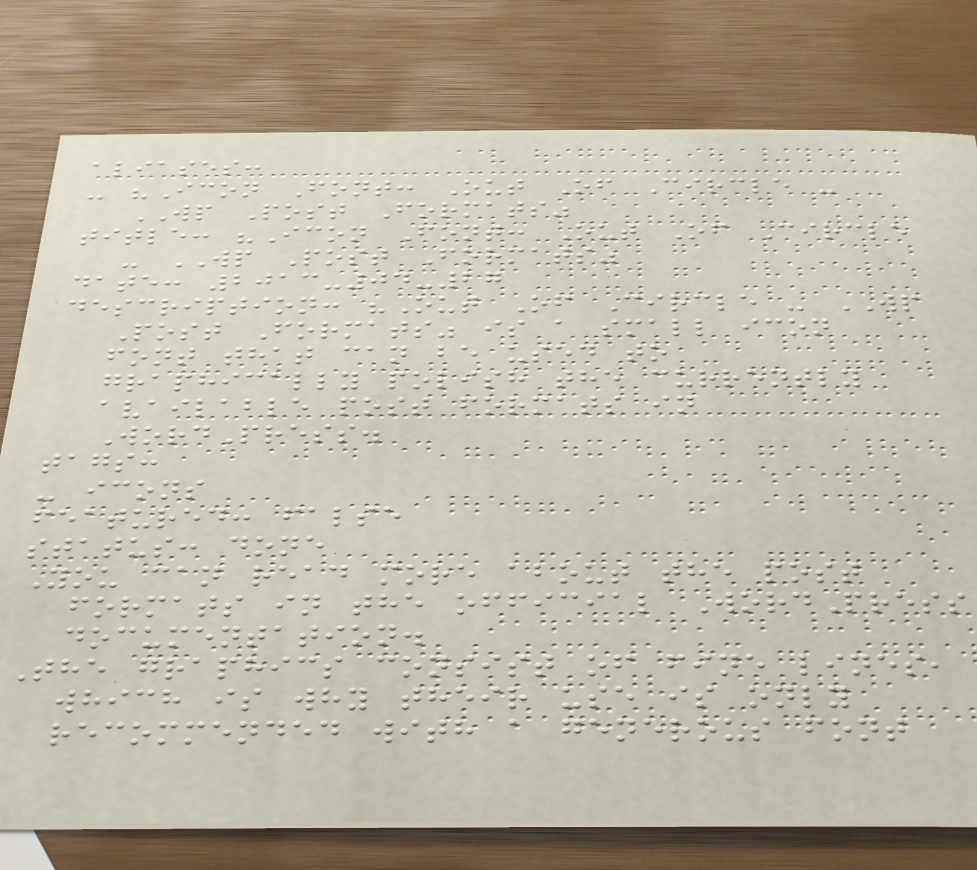aliases:
- "Icon Font: Out Of Circle -
WP Post Formats"
title: "Icon Font: Out Of Circle
- WP Post Formats"
date: 2013-04-27
description: "Out Of Circle - WP
Post Formats" is a small icon
font that can be used to
graphically polish the currently
available post formats in
WordPress.
tags:
- icons
featured: false
status: done
You can read more about the post
formats in the official WordPress
documentation.
The graphics consist of fine lines,
which is why their use is only
recommended with a generous font
